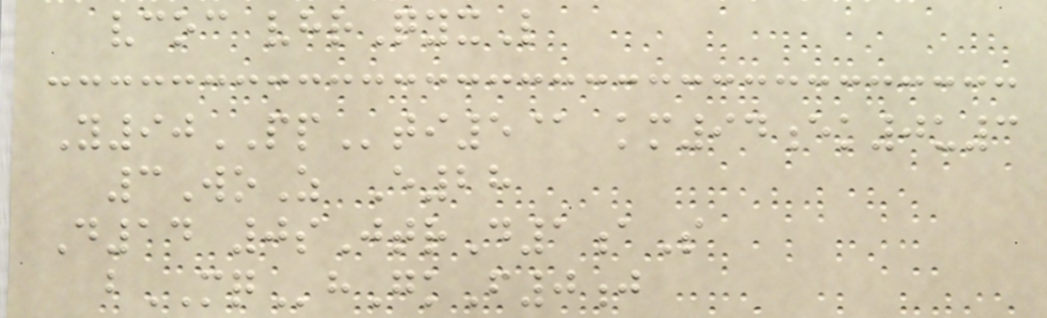vcoc vhrQyxL
Y90PPti5@ km94ek0u3
3WoZ E28
D14 0sJtrD1aS
bMQhGkF0j
